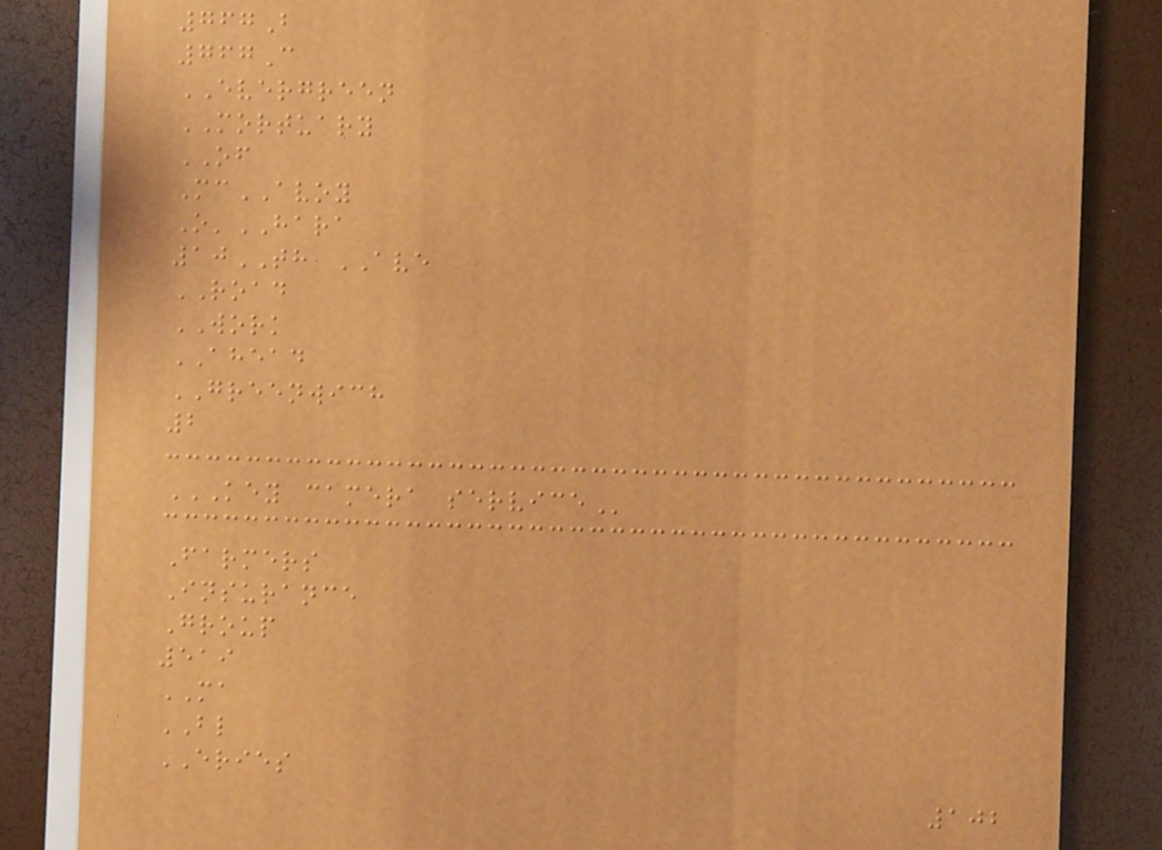767B
767C
EVERGREEN
MORTUARY
OF
McAVOY
O'HARA
10TH AVE
ROAD
WORK
AHEAD
GREENWICH
2
KEY CAMERA SERVICE
Farmers
Insurance
Group
519
MA
BL
ERIES
102
